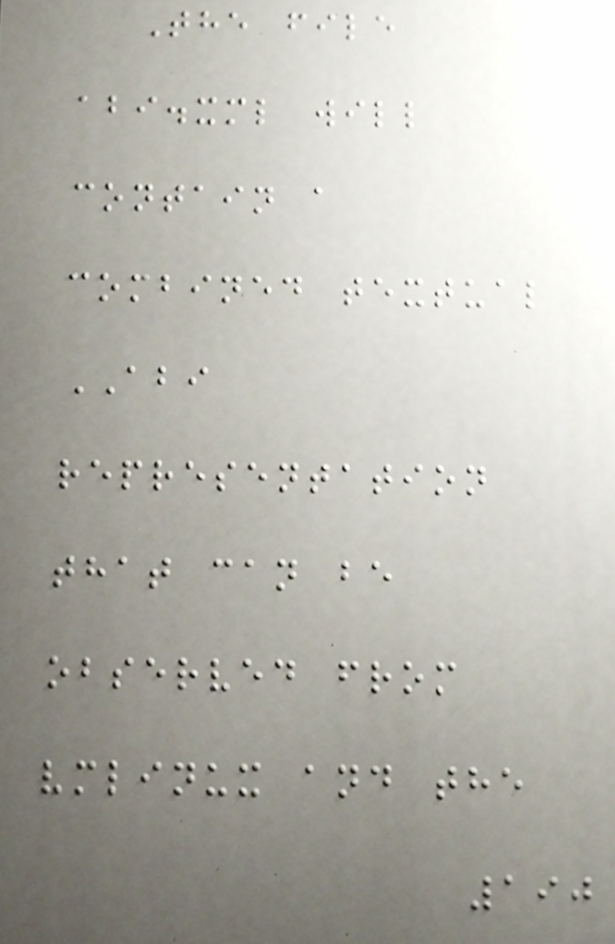The file
abi.xml will
contain a
combined textual
ABI
representation
that can be
observed from
vmlinux and the
190
